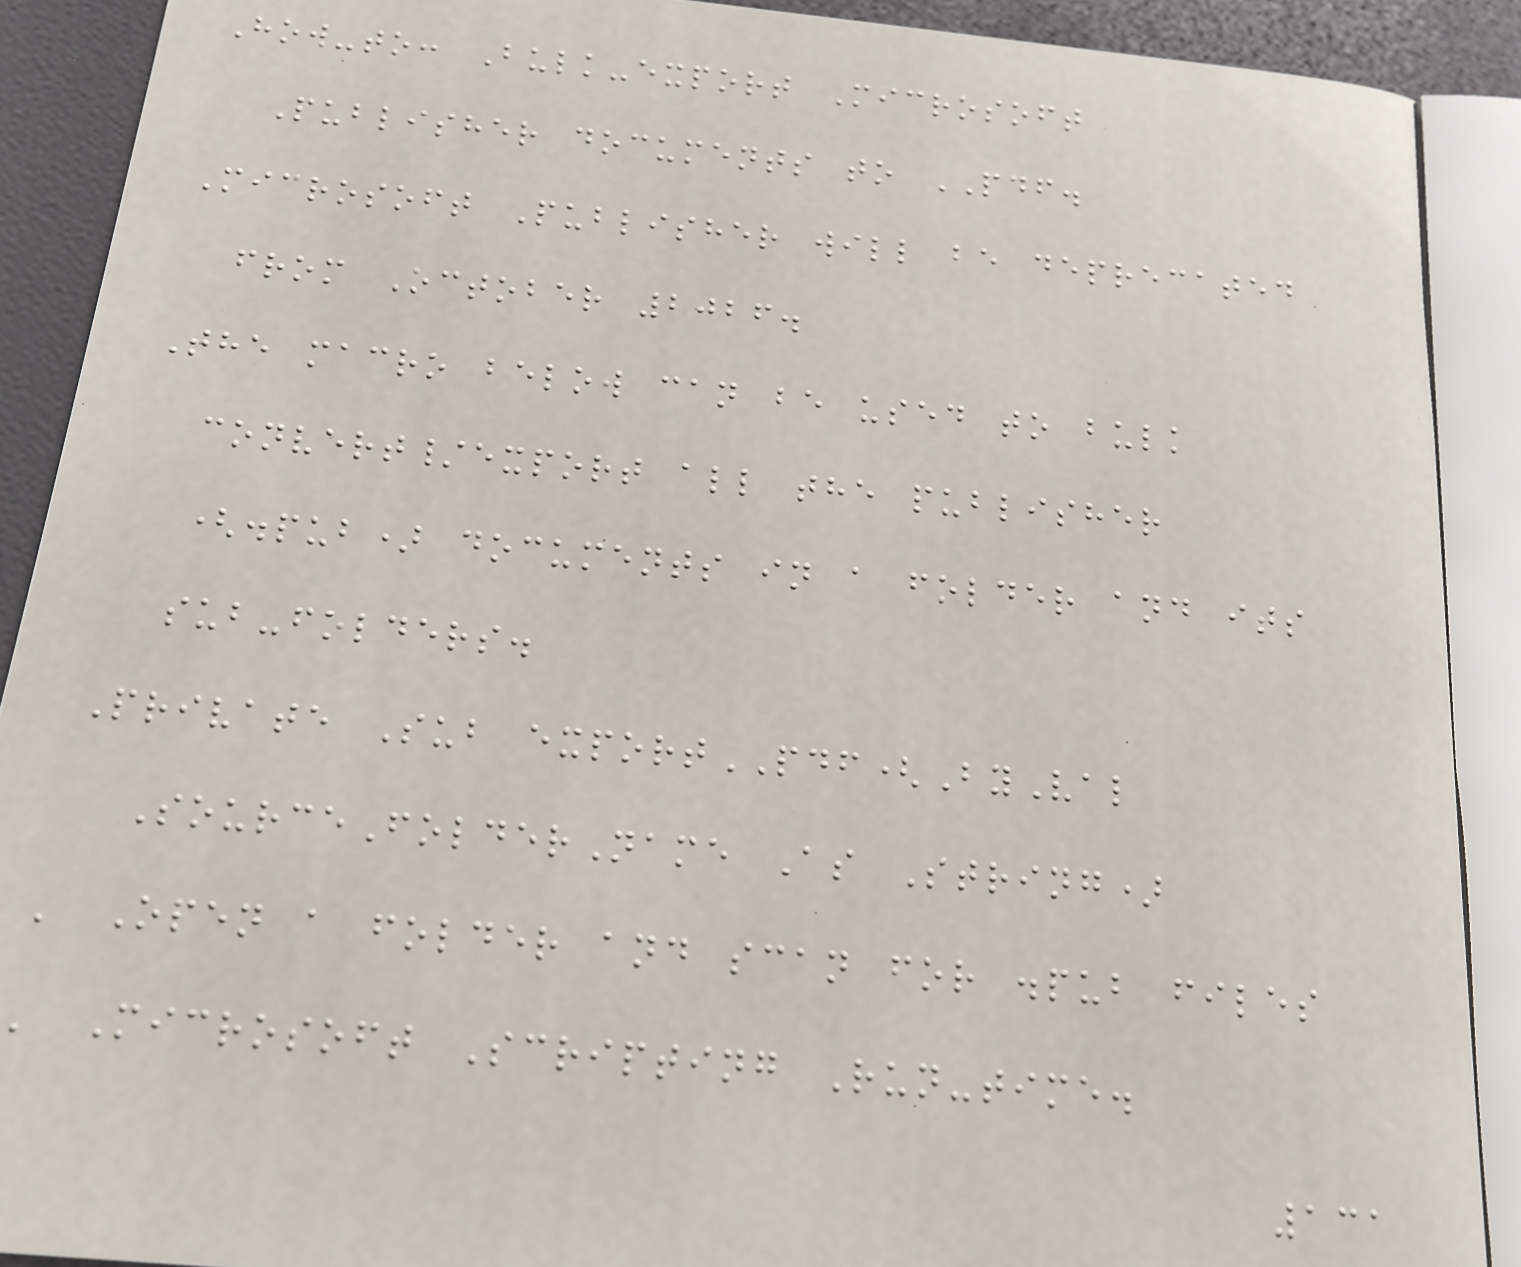How-to: Bulk-export Microsoft
Publisher documents to PDF.
Microsoft Publisher will be deprecated
from October 2026.
The macro below can be used to bulk
convert/export all the publisher
(.pub) documents in a folder and its
sub-folders.
Private Sub exportPDF(ByVal
SourceFolderName As String)
' Open a folder and scan for .pub files
' Microsoft Scripting Run-time.
131
